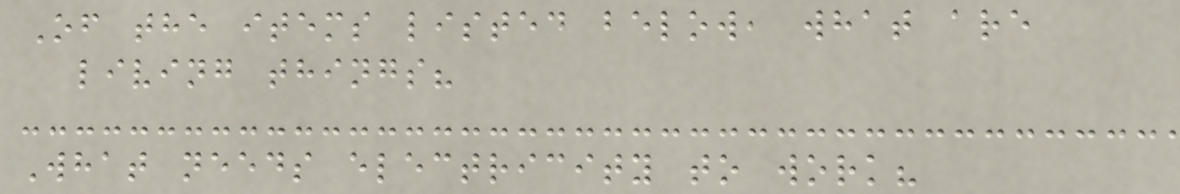Of the items listed below, what are
living things?
What needs electricity to work?
